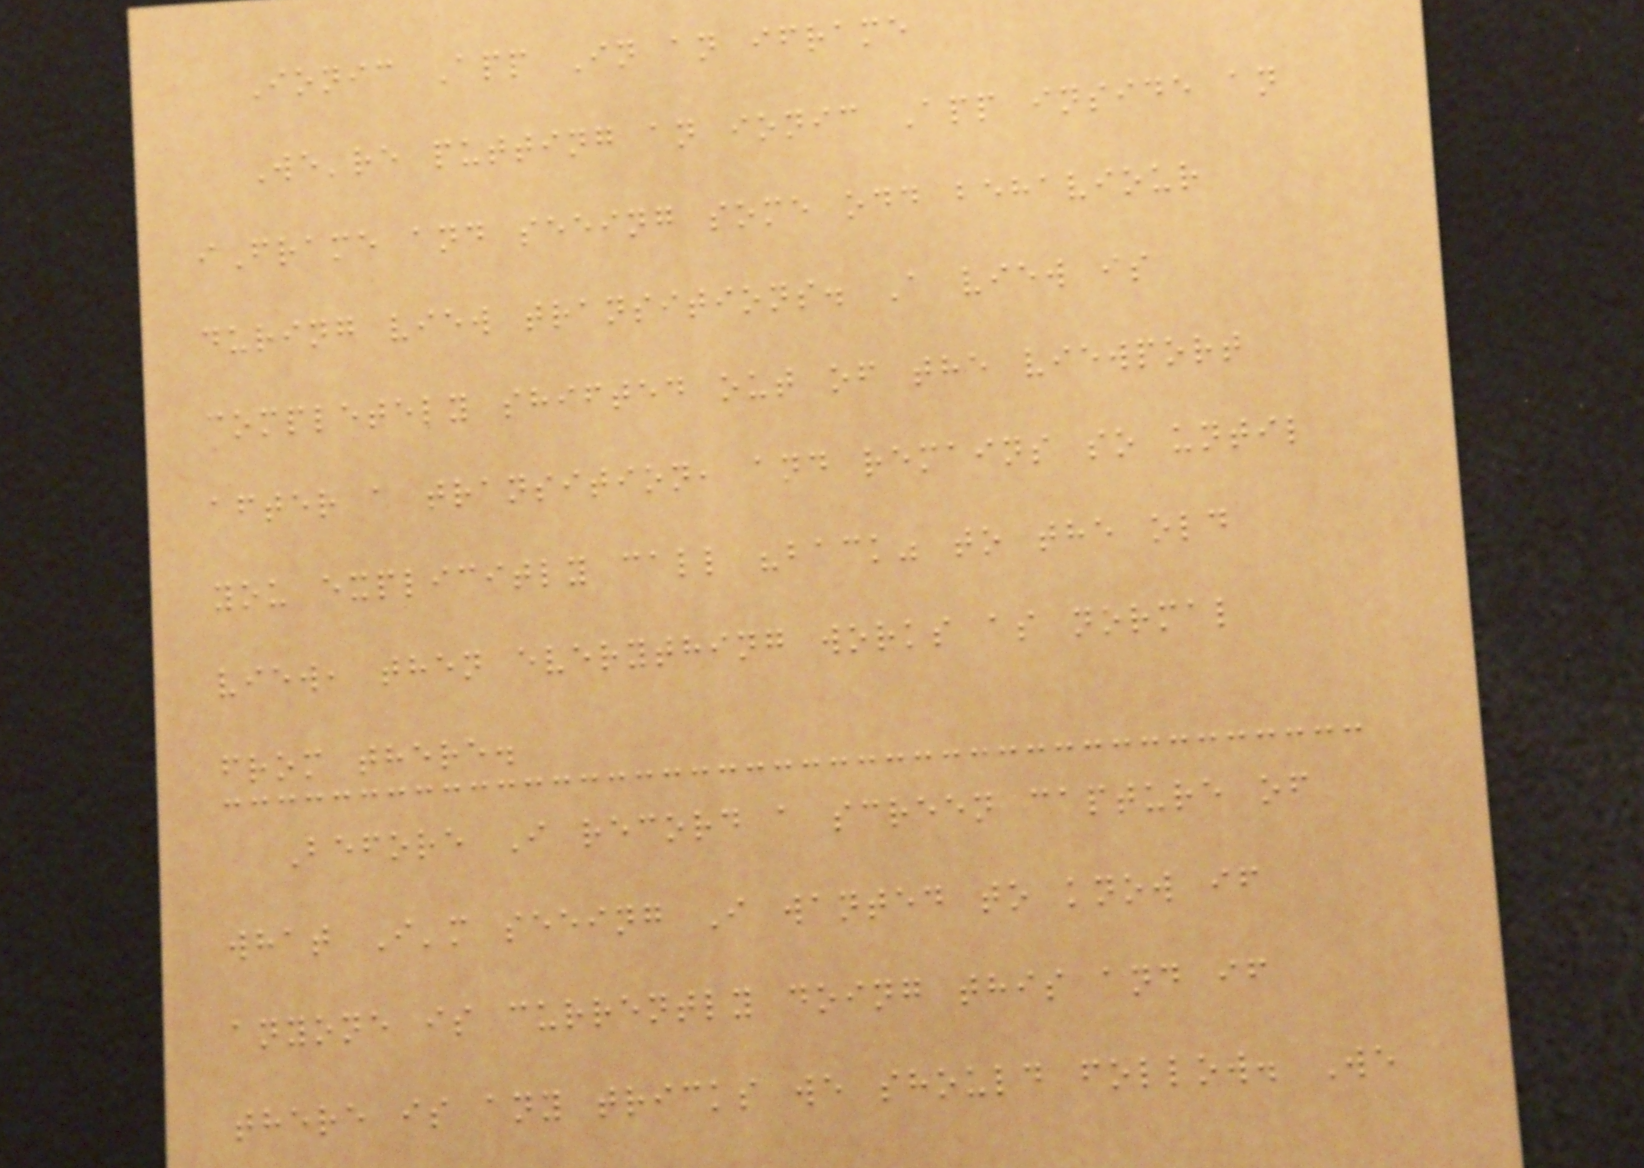Ionic App In an iframe
We're putting an ionic App inside an
iFrame and seeing some odd behaviour
during view transitions. A view is
completely shifted out of the viewport
after a transition, and remains so until
you explicitly call "back" to the old
view, then everything works as normal
from there.
Before I record a screen capture of
what I'm seeing I wanted to know if
anyone is currently doing this and if
there is any tricks we should follow. We
